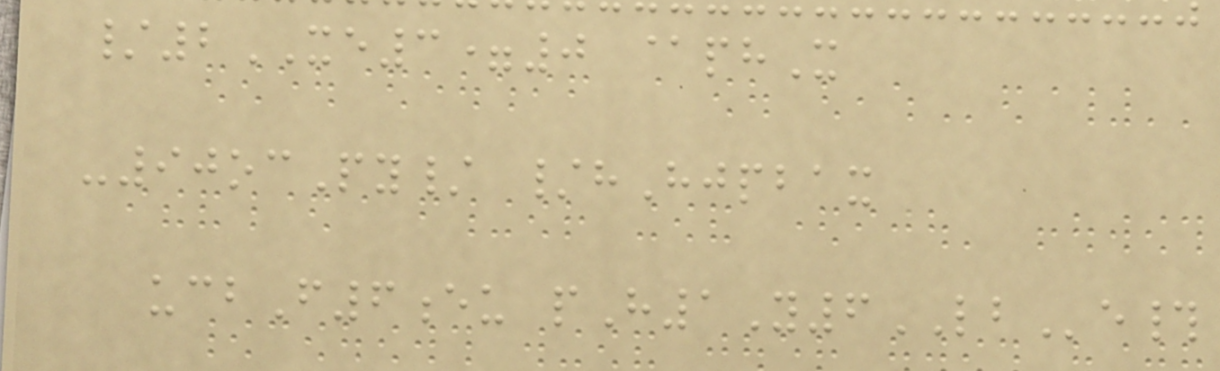/2XE3=0 @phX
-90ocPy/ /hHjpbax
ucbF6eu pH1Y6LBe#
